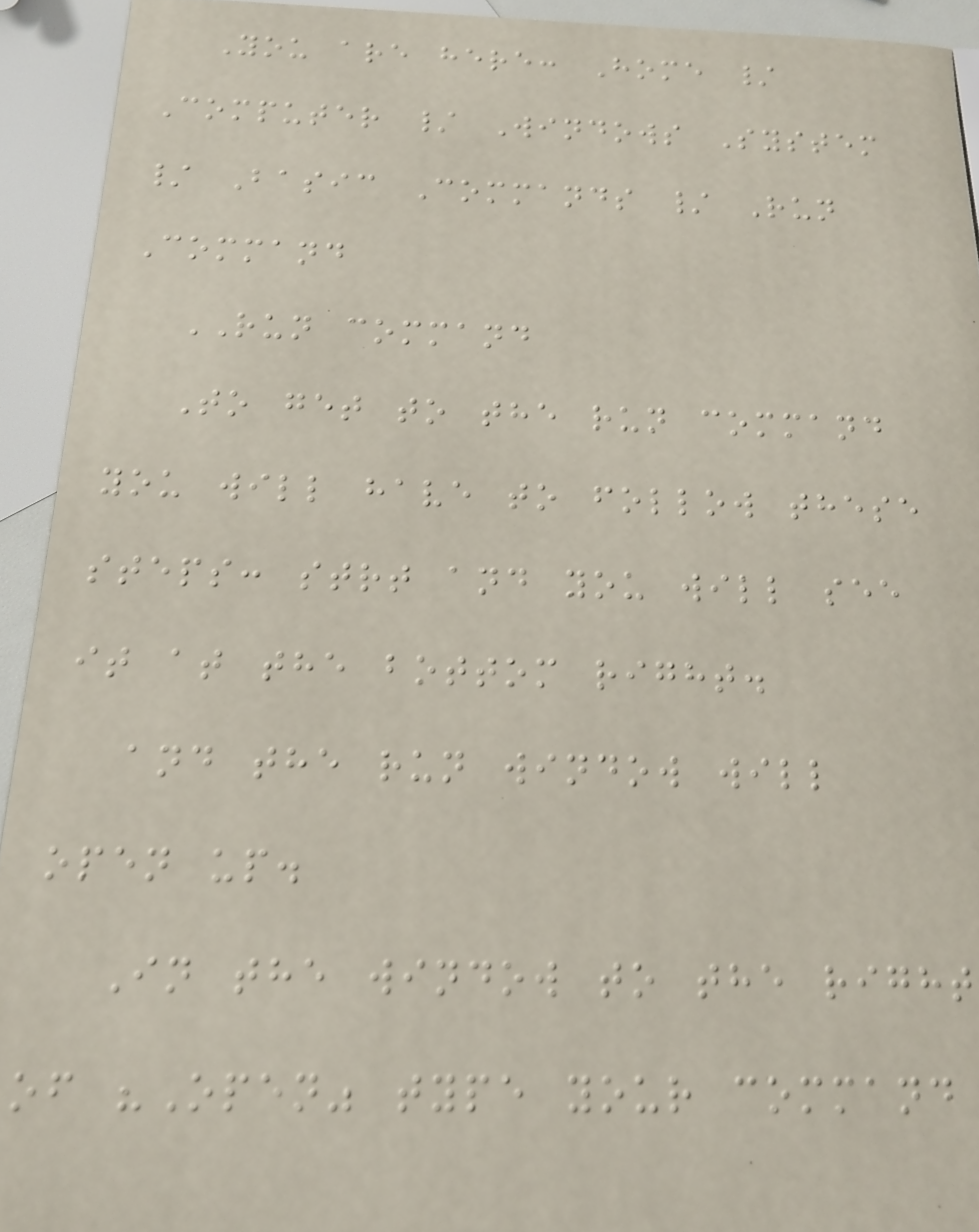You are here: Home /
Computer / Windows System
/ Basic Commands / Run
Command
RUN command
To get to the run command
you will have to follow these
steps: strt and you will see
it at the bottom right.
and the run window will
open up.
In the window to the right
of "Open" type your command
